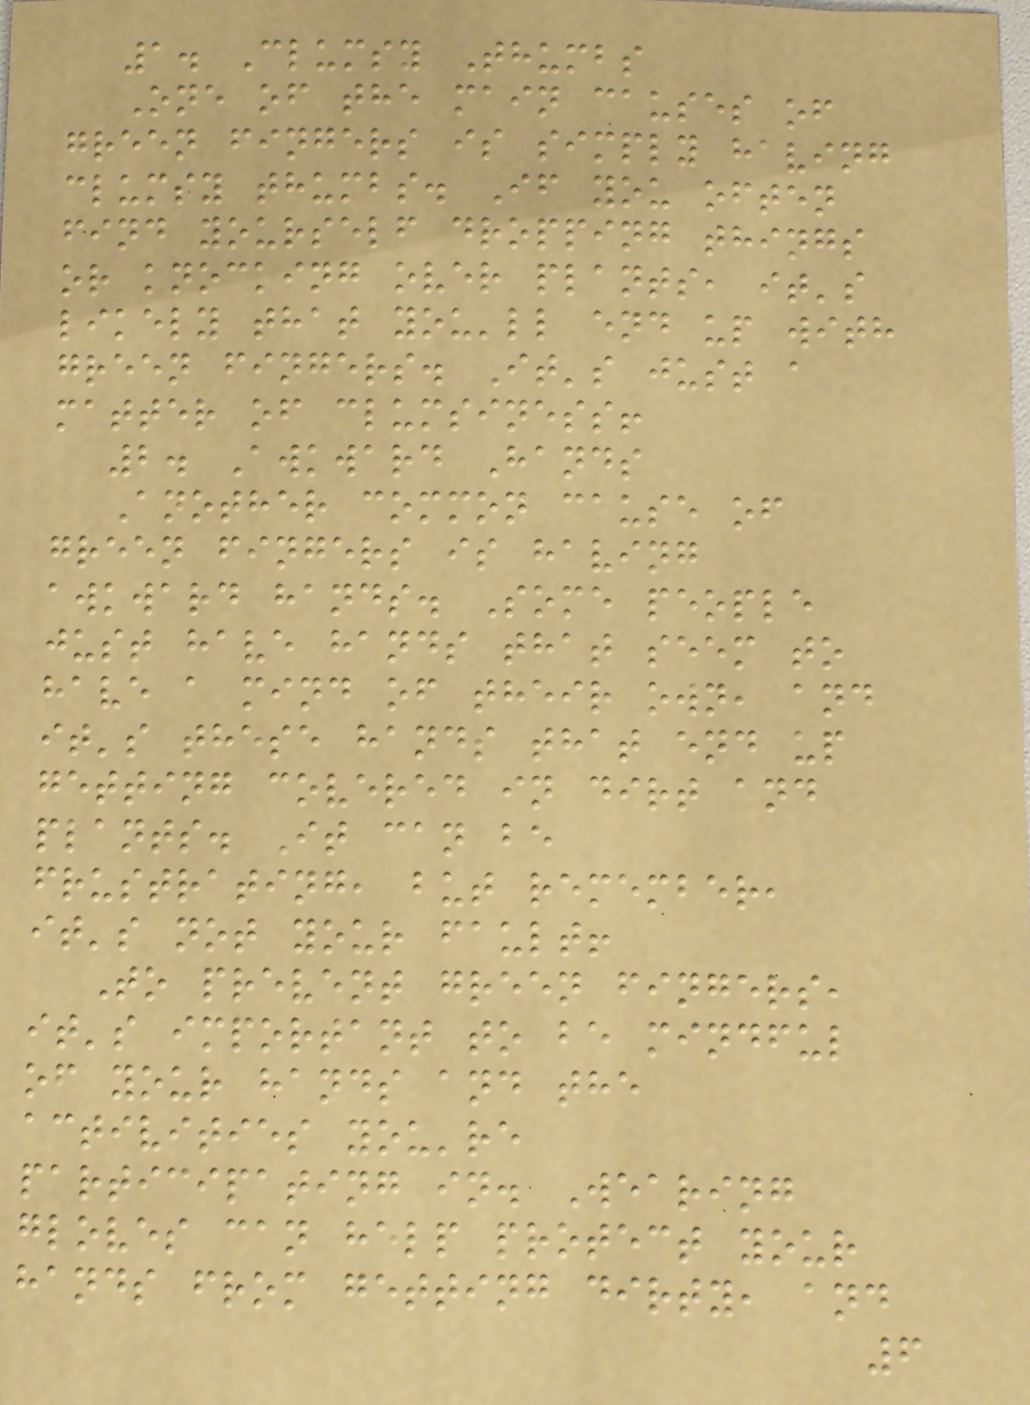1. Clumsy Thumbs
One of the main causes of
green fingers is simply having
clumsy thumbs. If you often
find yourself dropping things
or knocking over plants, it's
likely that you'll end up with
green fingers. It's just a
matter of clumsiness!
2. Awkward Hands
Another common cause of
green fingers is having
awkward hands. Some people
just have hands that seem to
have a mind of their own, and
it's these hands that end up
getting covered in dirt and
plants. It can be
frustrating, but remember,
it's not your fault!
To prevent green fingers,
it's important to be mindful
of your hands and the
activities you're
participating in. Wearing
gloves can help protect your
hands from getting dirty, and
6
